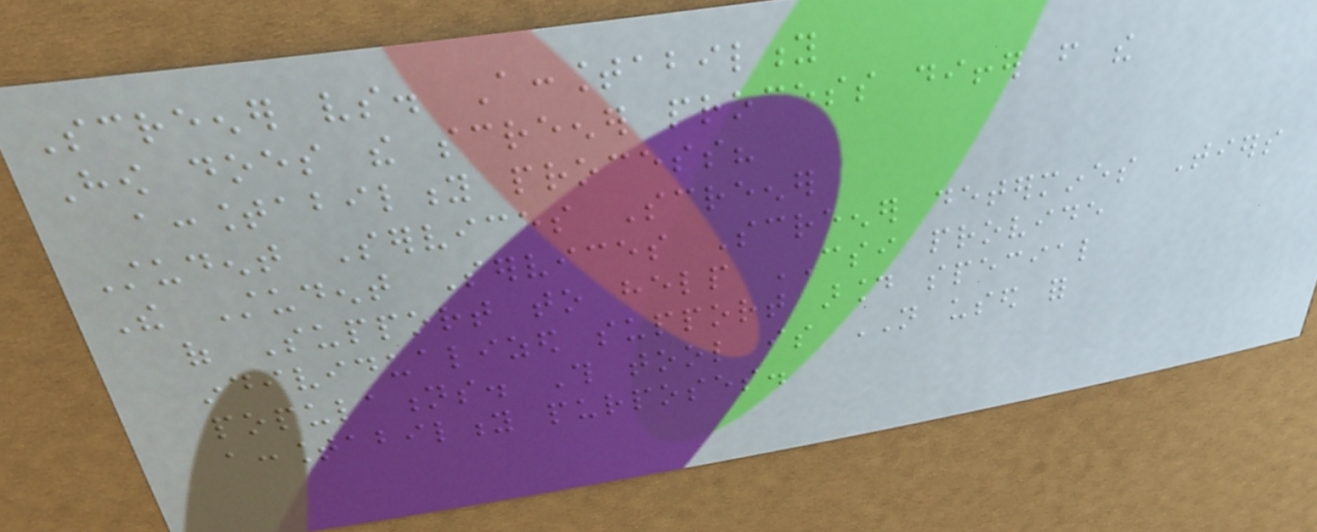Screener vs. Accountability
How does the screener process differ from the
accountability process?
Student Services Screener
The Student Services Screener determines Tiers
of Support to help CSI provide
individualized support around special
populations. This tool is NOT used for
accountability purposes.
